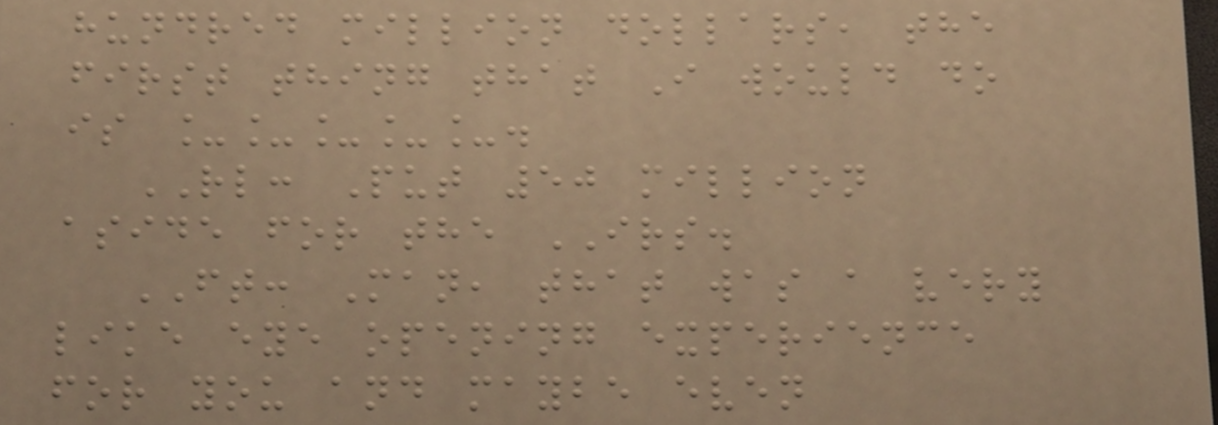hundred million dollars, the
first thing that I would do
is _____.
RL: Put 50 million
aside for the IRS.
FT: Man, that was a very
like eye opening experience
for you and maybe even
